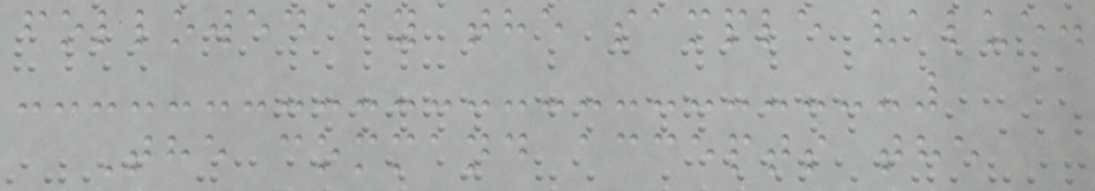followed by the sample value.
The command accepts the
